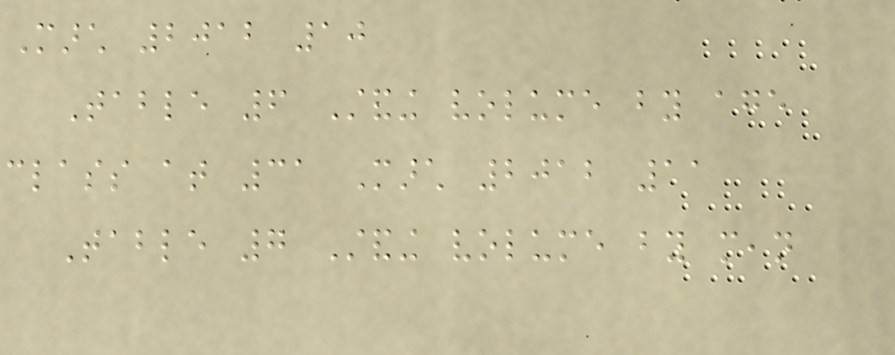March 2012 10
Table 6 Standing volume by age
class at 31 March 2012 11
Table 7 Standing volume by mean
